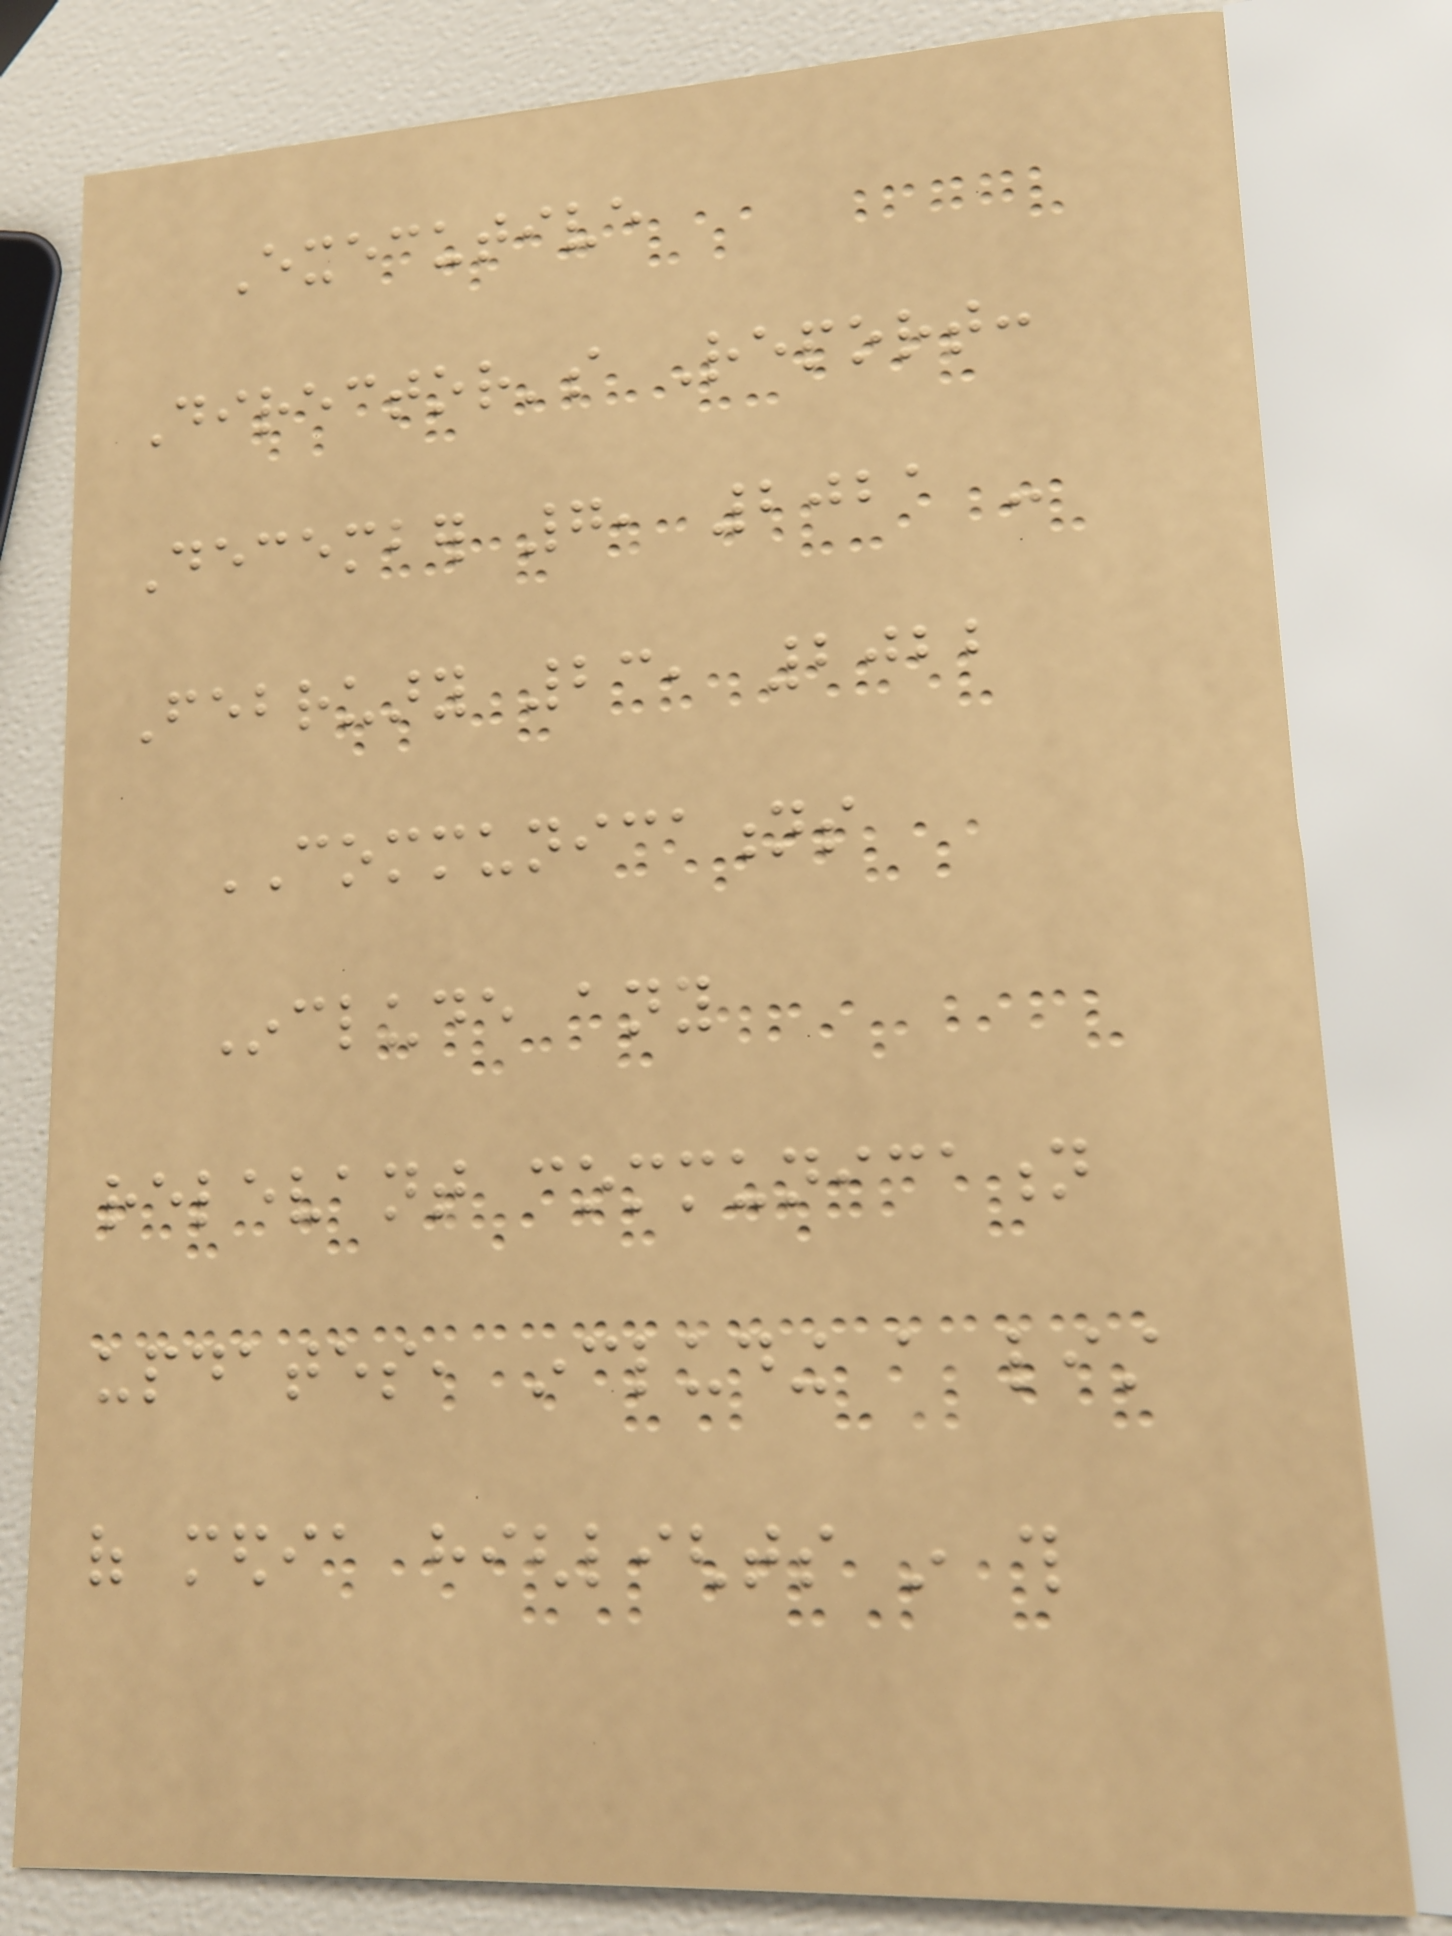Executive
Director's Report:
December 7, 2021 -
February 23, 2022
COMMUNICATIONS
Include any
relevant communication
updates, including a list
of media highlights in this
